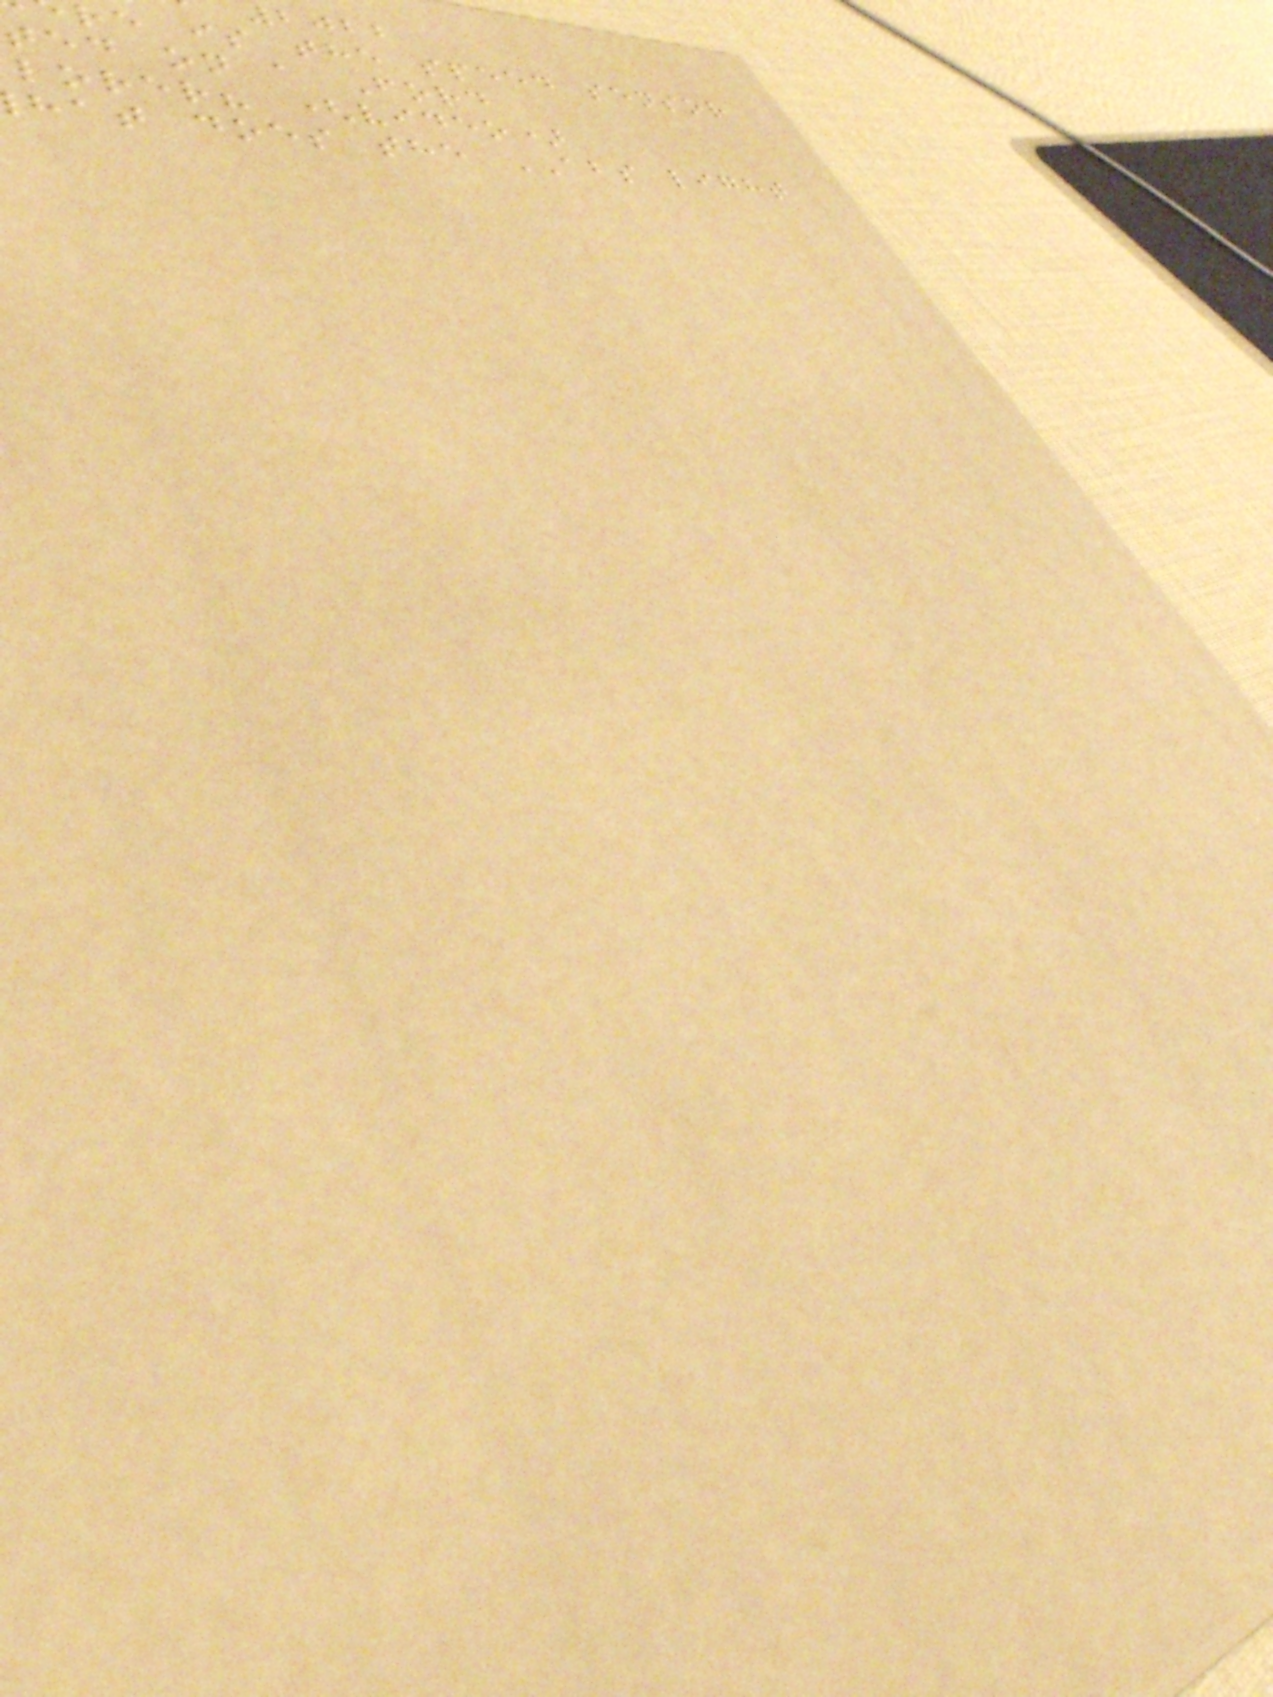2022
re is the speed sensor
ted on a Ford
lorer? (video)
hat does the ABS light
